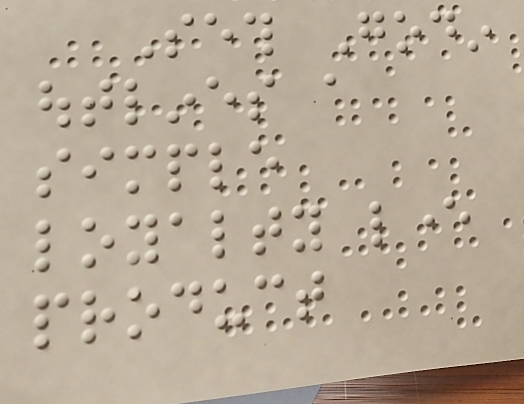Seth Godin
outlines a
simple
loyalty lever
product
